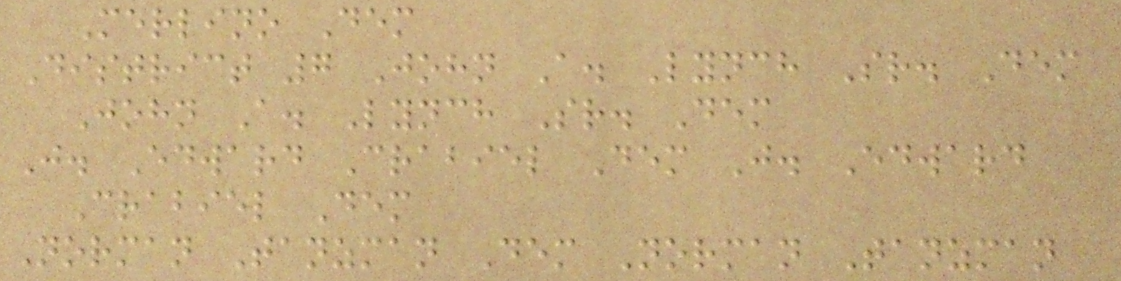Merlino Dem
District 7 John A. Lynch Sr. Dem
John A. Lynch Sr. Dem
J. Edward Crabiel Dem J. Edward
Crabiel Dem
Norman Tanzman Dem Norman Tanzman
